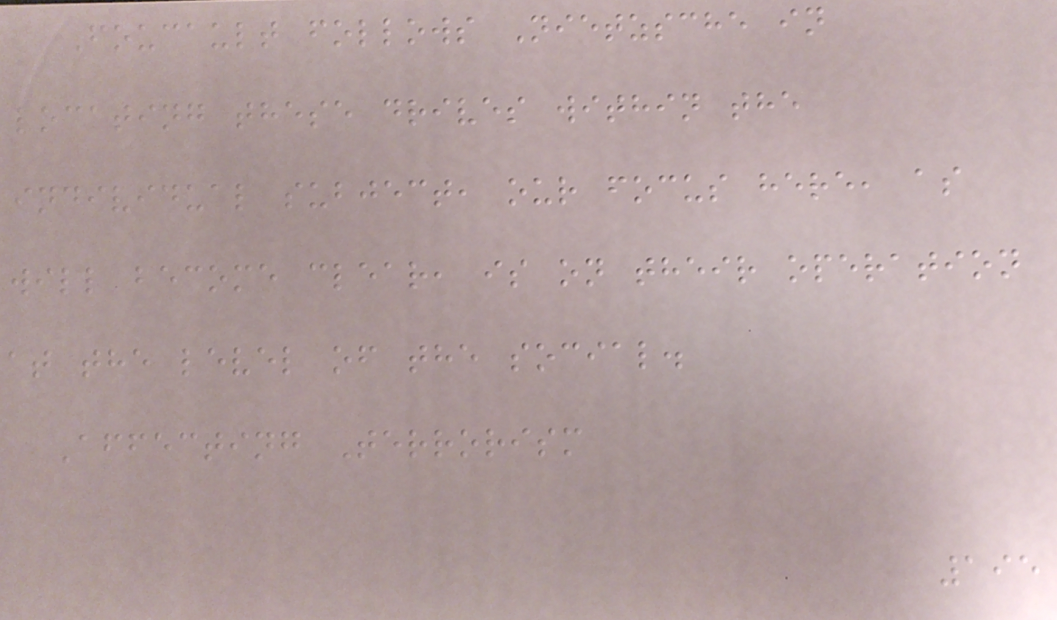Foucault follows Nietzsche in
locating these drives within the
individual subject, our focus here, as
will become clear, is on their operation
at the level of the social.
Affecting Terrorism
195
